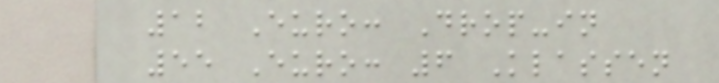12 Euro: Drop-in
55 Euro: 6 Klassen
